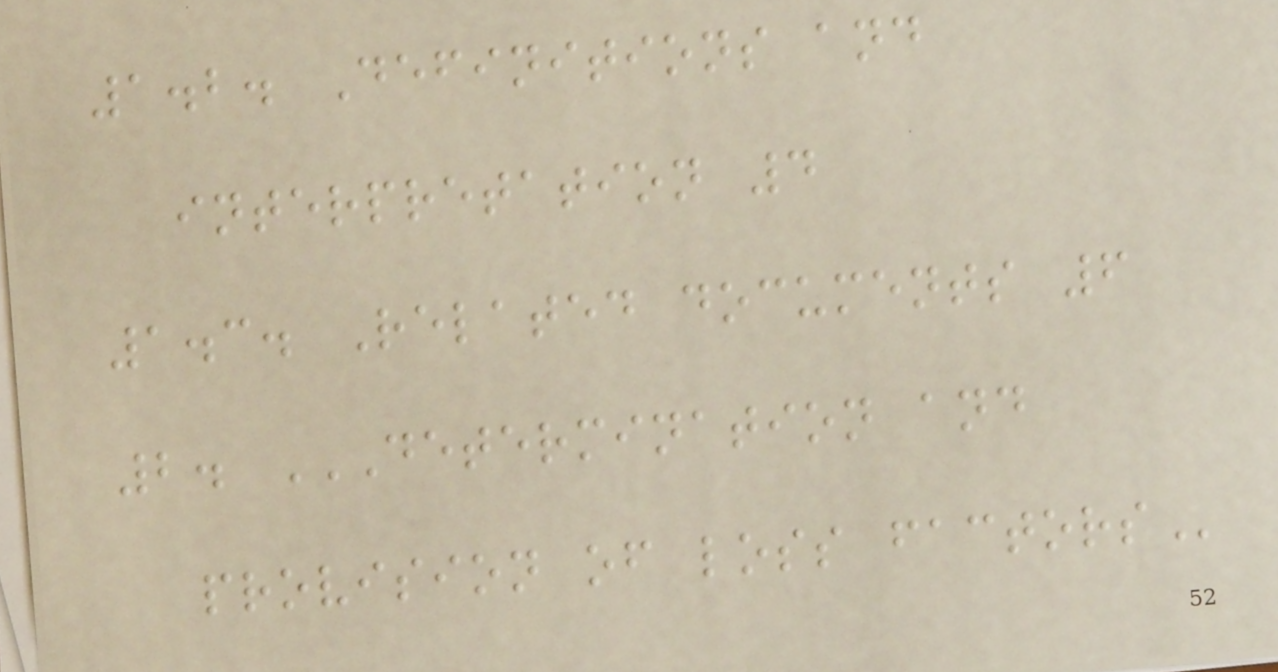1.2. Definitions and
interpretation 4
1.3. Related documents 6
2. DETERMINATION AND
PROVISION OF LOSS FACTORS
